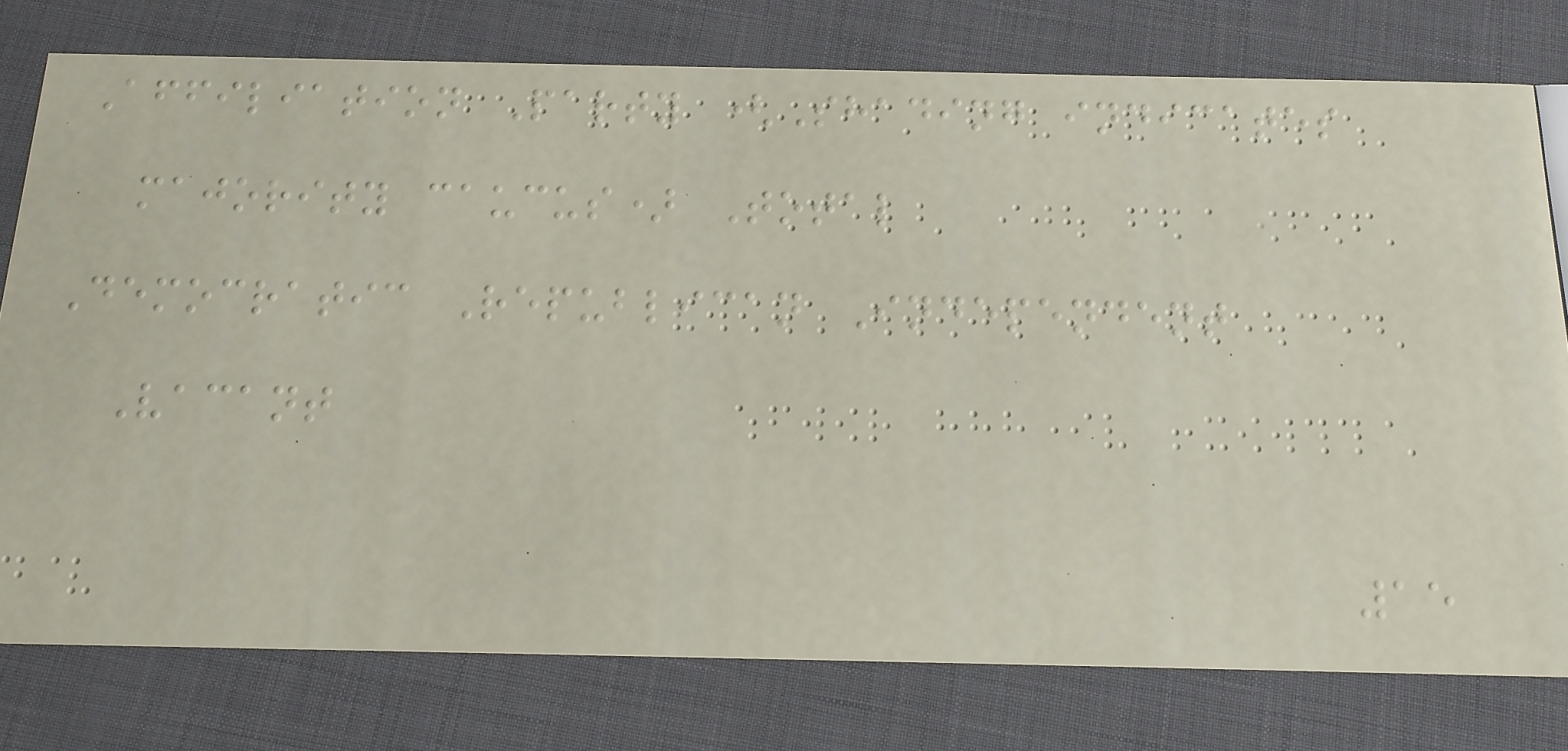Affiliation Party (Shading indicates
majority caucus) Total
Democratic Republican Independent
Vacant
15
